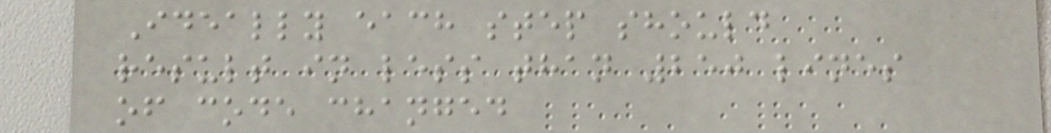Ideally each step should
result in less than 250 lines
of code changed
